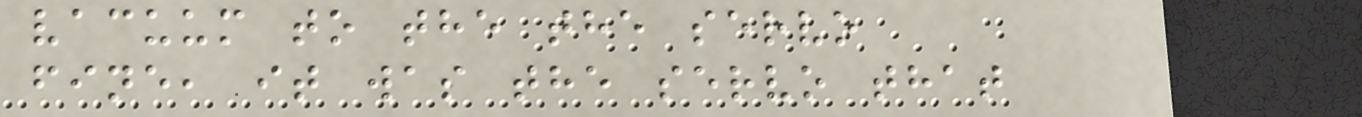vacuum to the the servo
fine, it was the servo that
